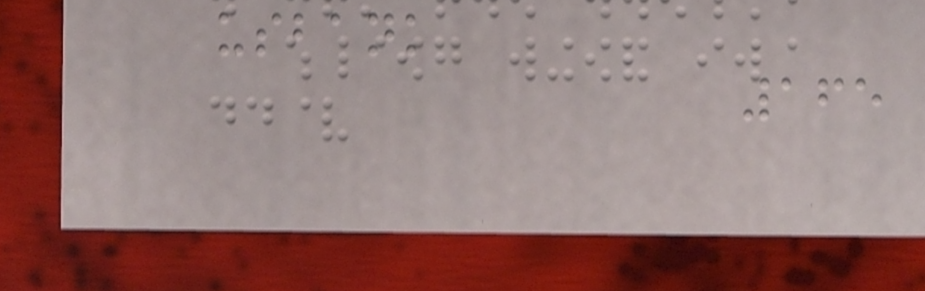usbank
165
